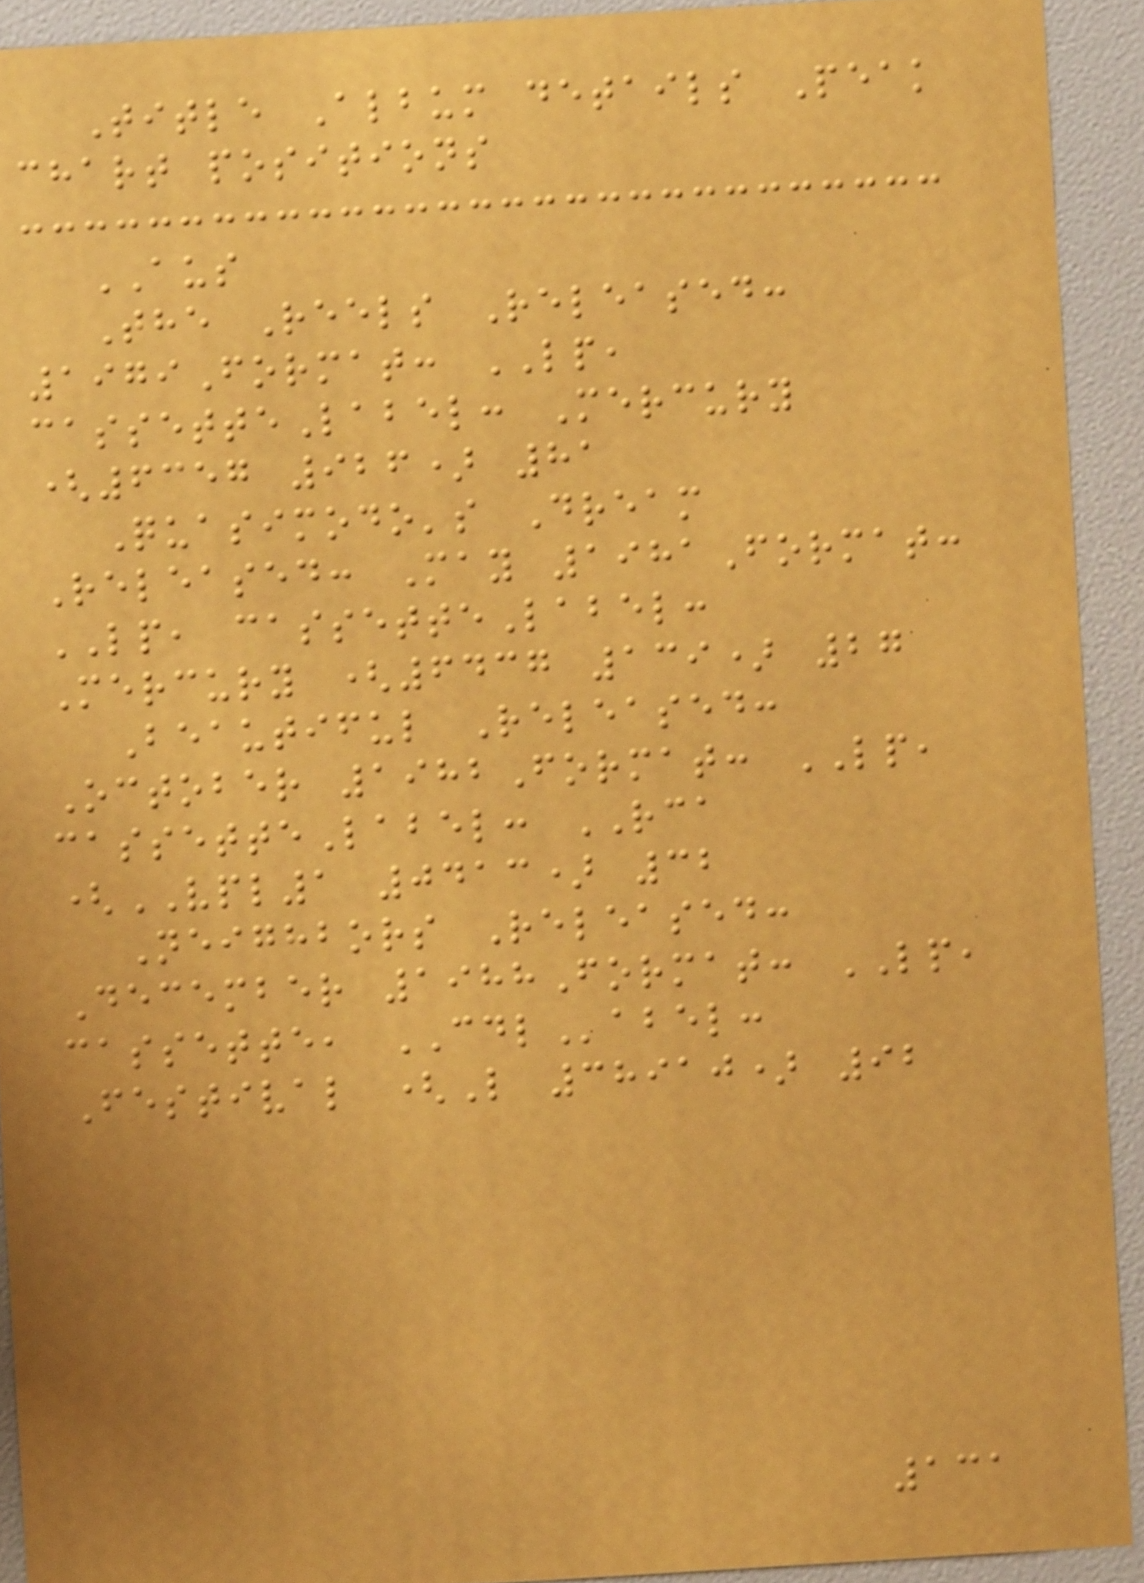Title Album details Peak
chart positions
AUS
The Reels Released:
1979Format: LP,
cassetteLabel: Mercury
(6357 926) 81
Quasimodo's Dream
Released: May 1981Format:
LP, cassetteLabel:
Mercury (6437 139) 27
Beautiful Released:
October 1982Format: LP,
cassetteLabel: RCA
(VPL1 0413) 32
Neighbors Released:
December 1988Format: LP,
cassette, CDLabel:
Festival (L 38910) 92
131
